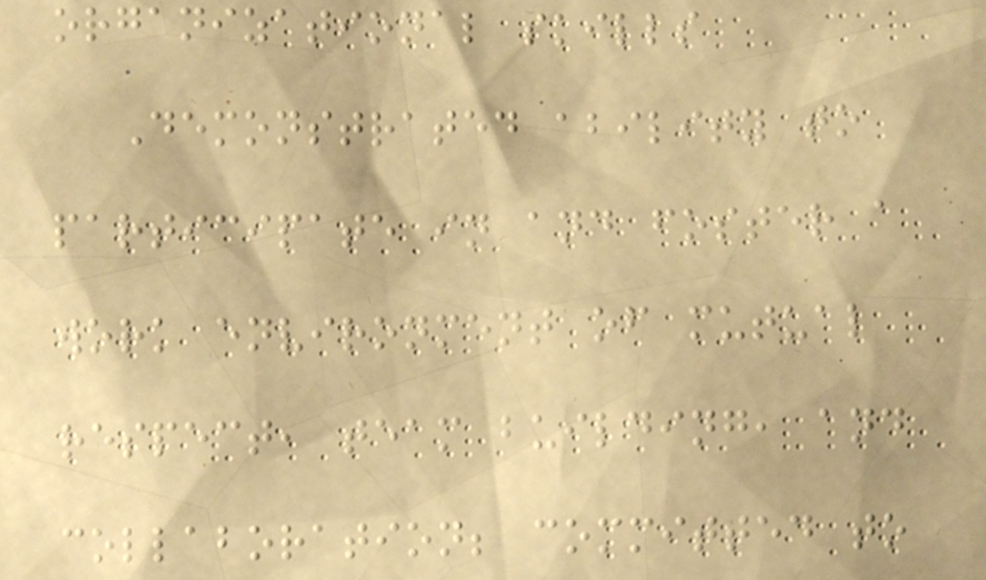organizational skills
Demonstrated ability to
participate in and foster a
work environment of mutual
respect, team building, and
collaboration; committed to
